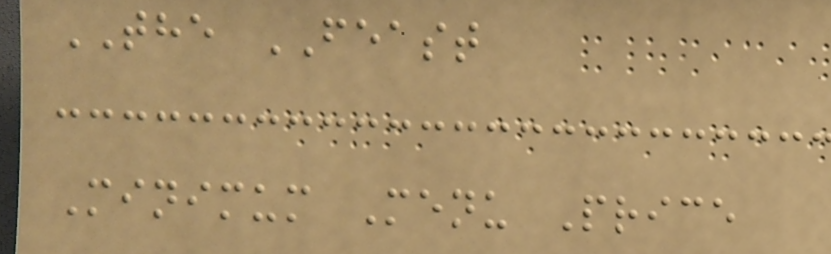THE FEAST
Minimum Menu Price
